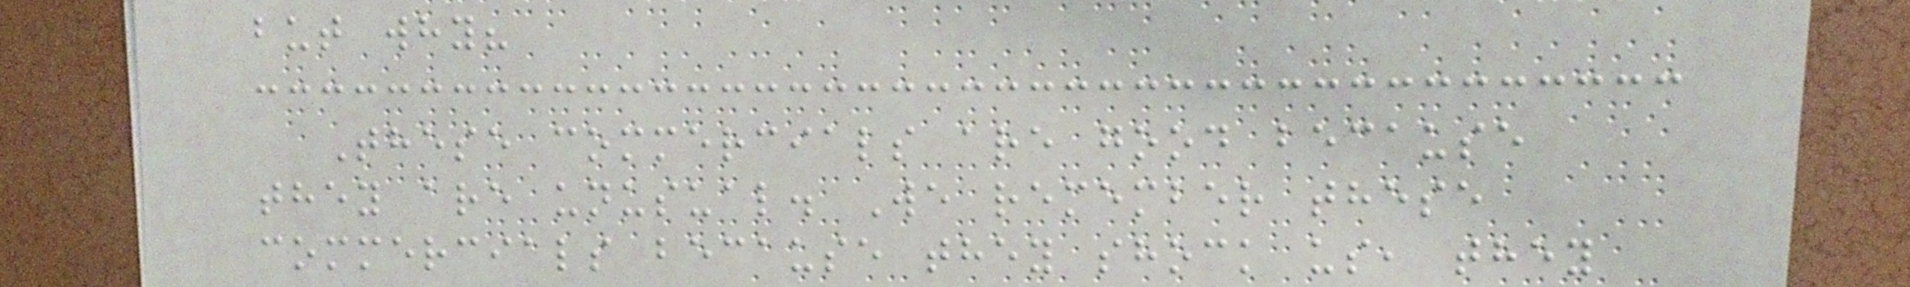but why?
These commercials are good because
they are unusual. We remember these
commercials because they shock us, they
